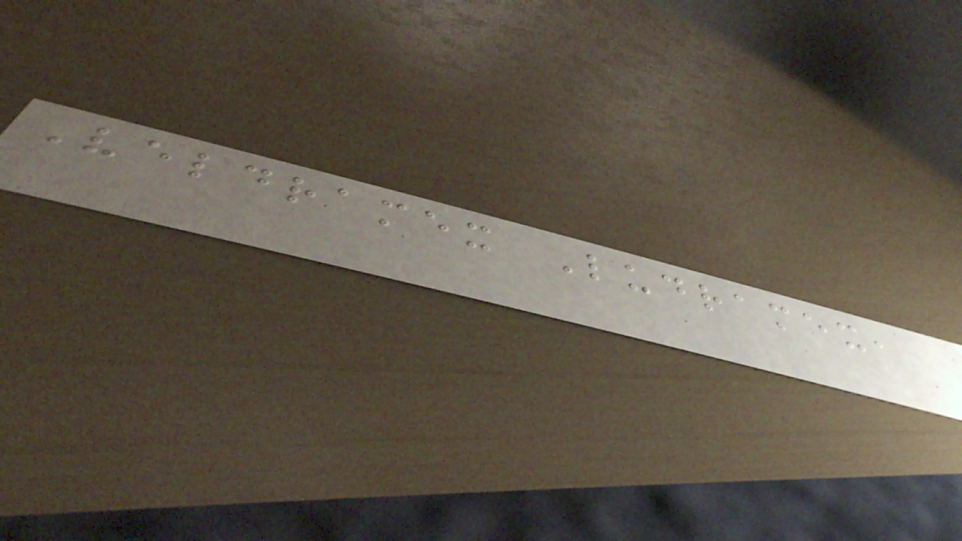Veldramex Ludramex,
